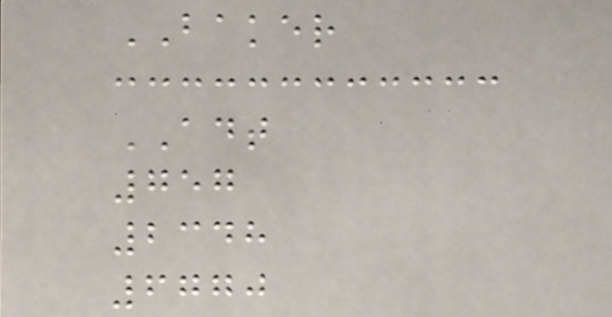BAKER
ADT
757
2348
6770
